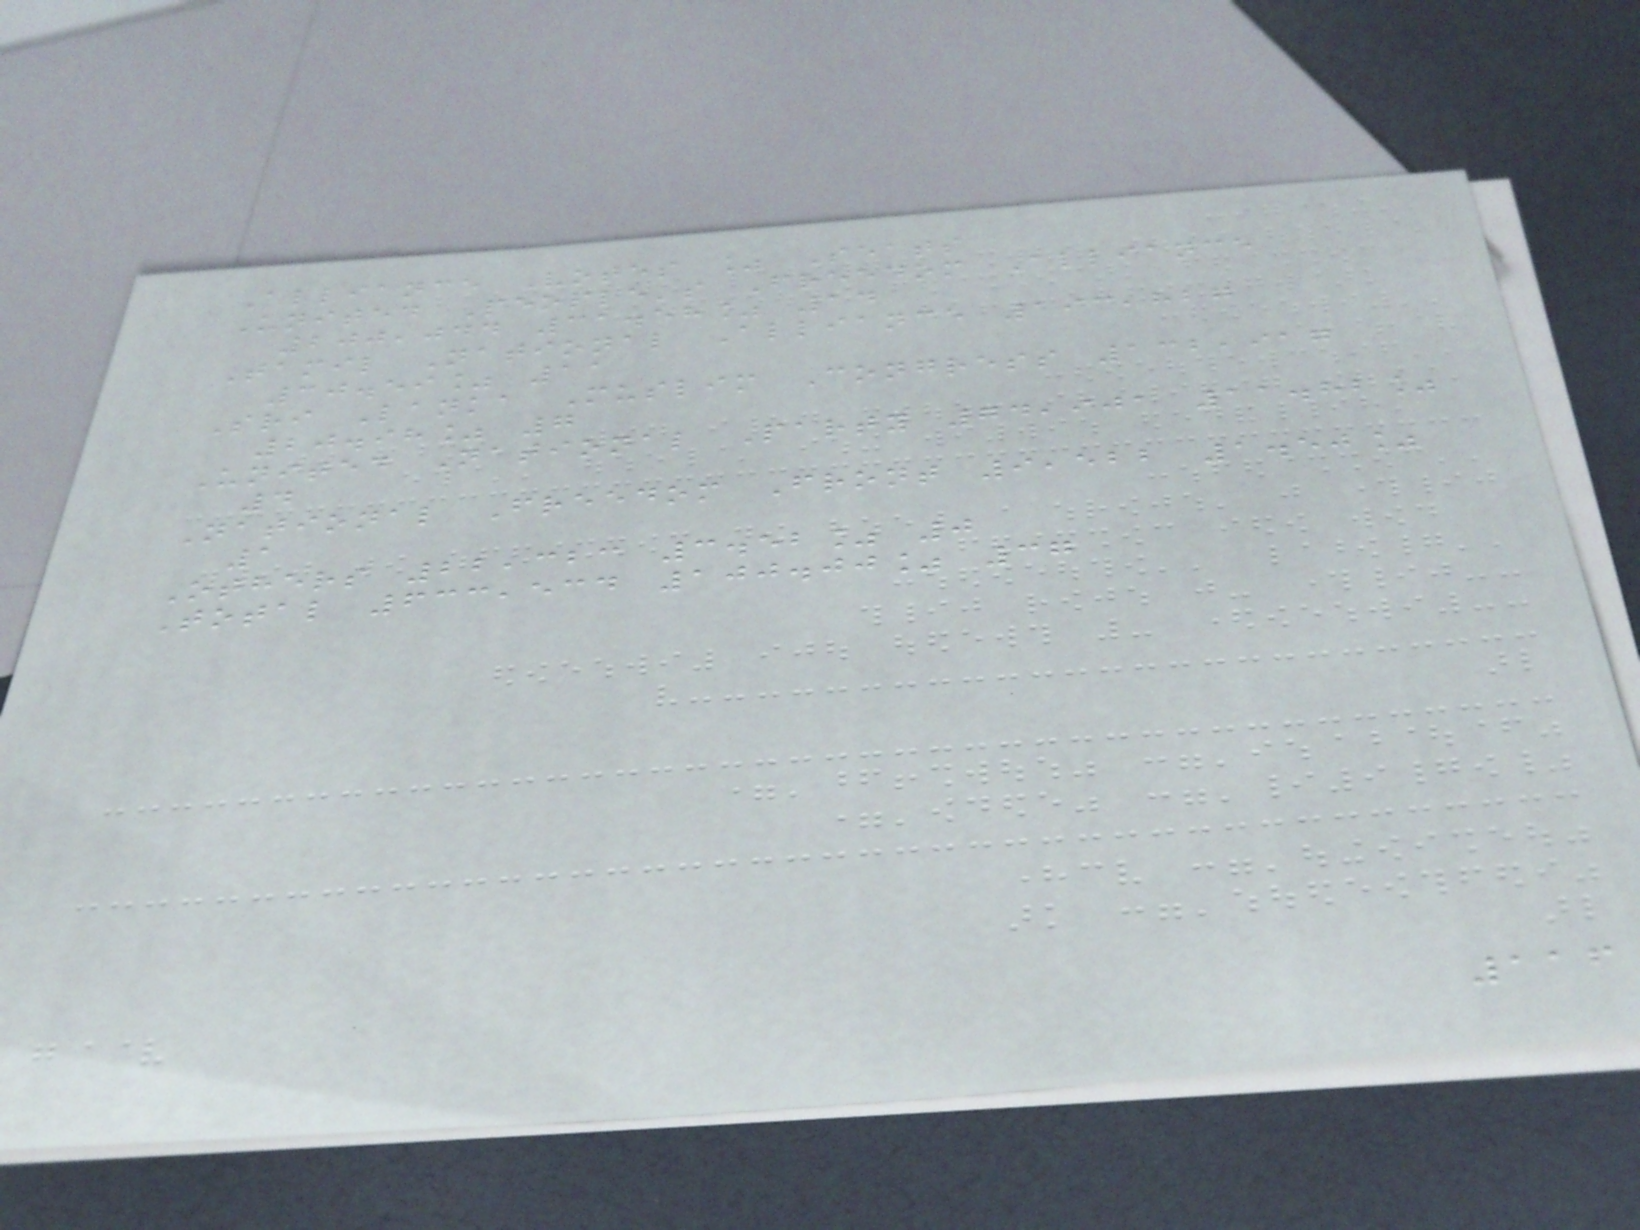Alliance Votes % Seats
United People's Freedom Alliance
200,044 31.58% 14
Tamil National Alliance 193,827
30.59% 11
Sri Lanka Muslim Congress 132,917
20.98% 7
United National Party 74,901 11.82%
4
National Freedom Front 9,522 1.50%
1
Others 22,323 3.52% 0
Total 633,534 100.00% 37
116
